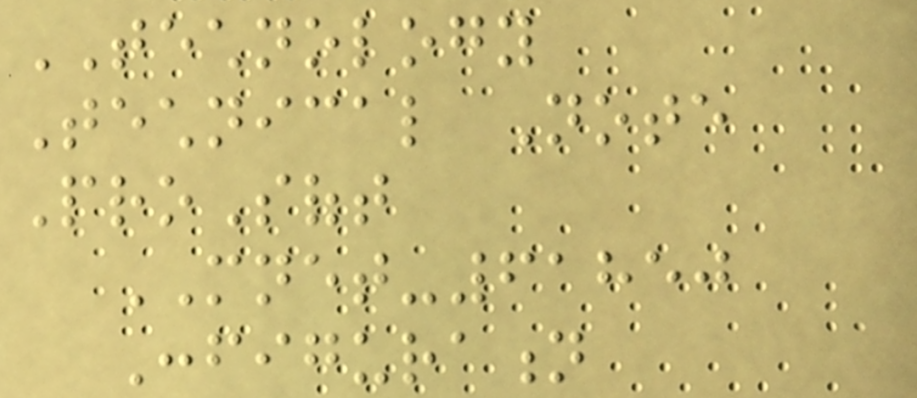TECHNOLOGY
Technical Note
ProSoft
MNET-61850
Configuration
